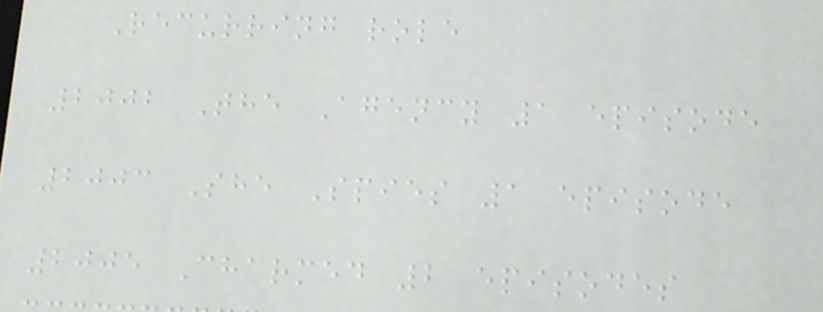Recurring role
2002 The Agency 1 episode
2003 She Spies 1 episode
2005 Charmed 2 episodes
